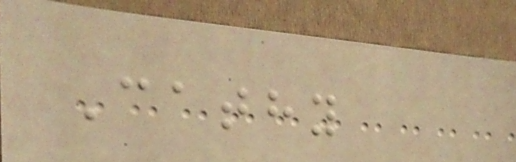Cathy
